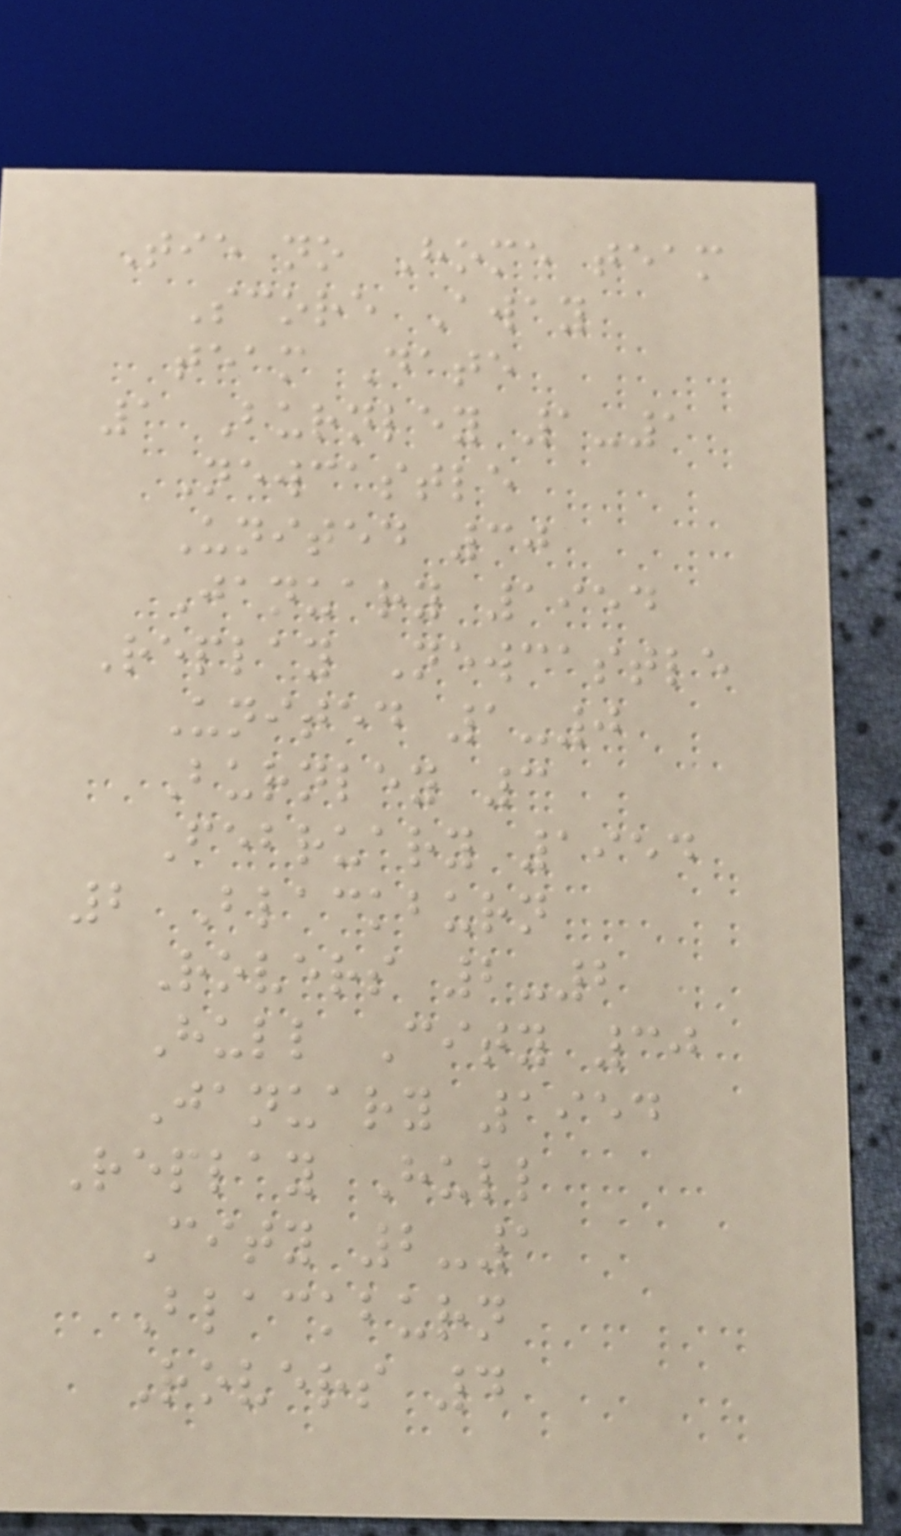Tie no Home team
Score Away
team Date
1 Burnley 1-1
Newcastle
United 30
January 1954
Replay Newcastle
United 1-0
Burnley 3
February 1954
2 Blackburn
Rovers 2-2
Hull City 30
January 1954
Replay Hull
City 2-1
Blackburn
Rovers 4
